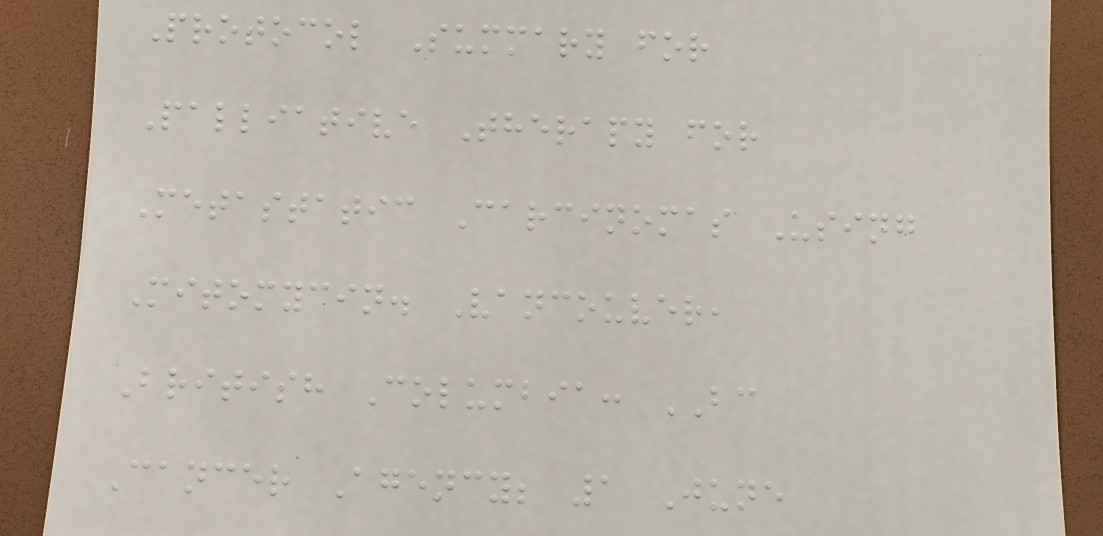Protocol Summary for
Palliative Therapy for
Metastatic Carcinomas Using
Mitomycin. Vancouver,
British Columbia: BC
Cancer Agency; 1 June
